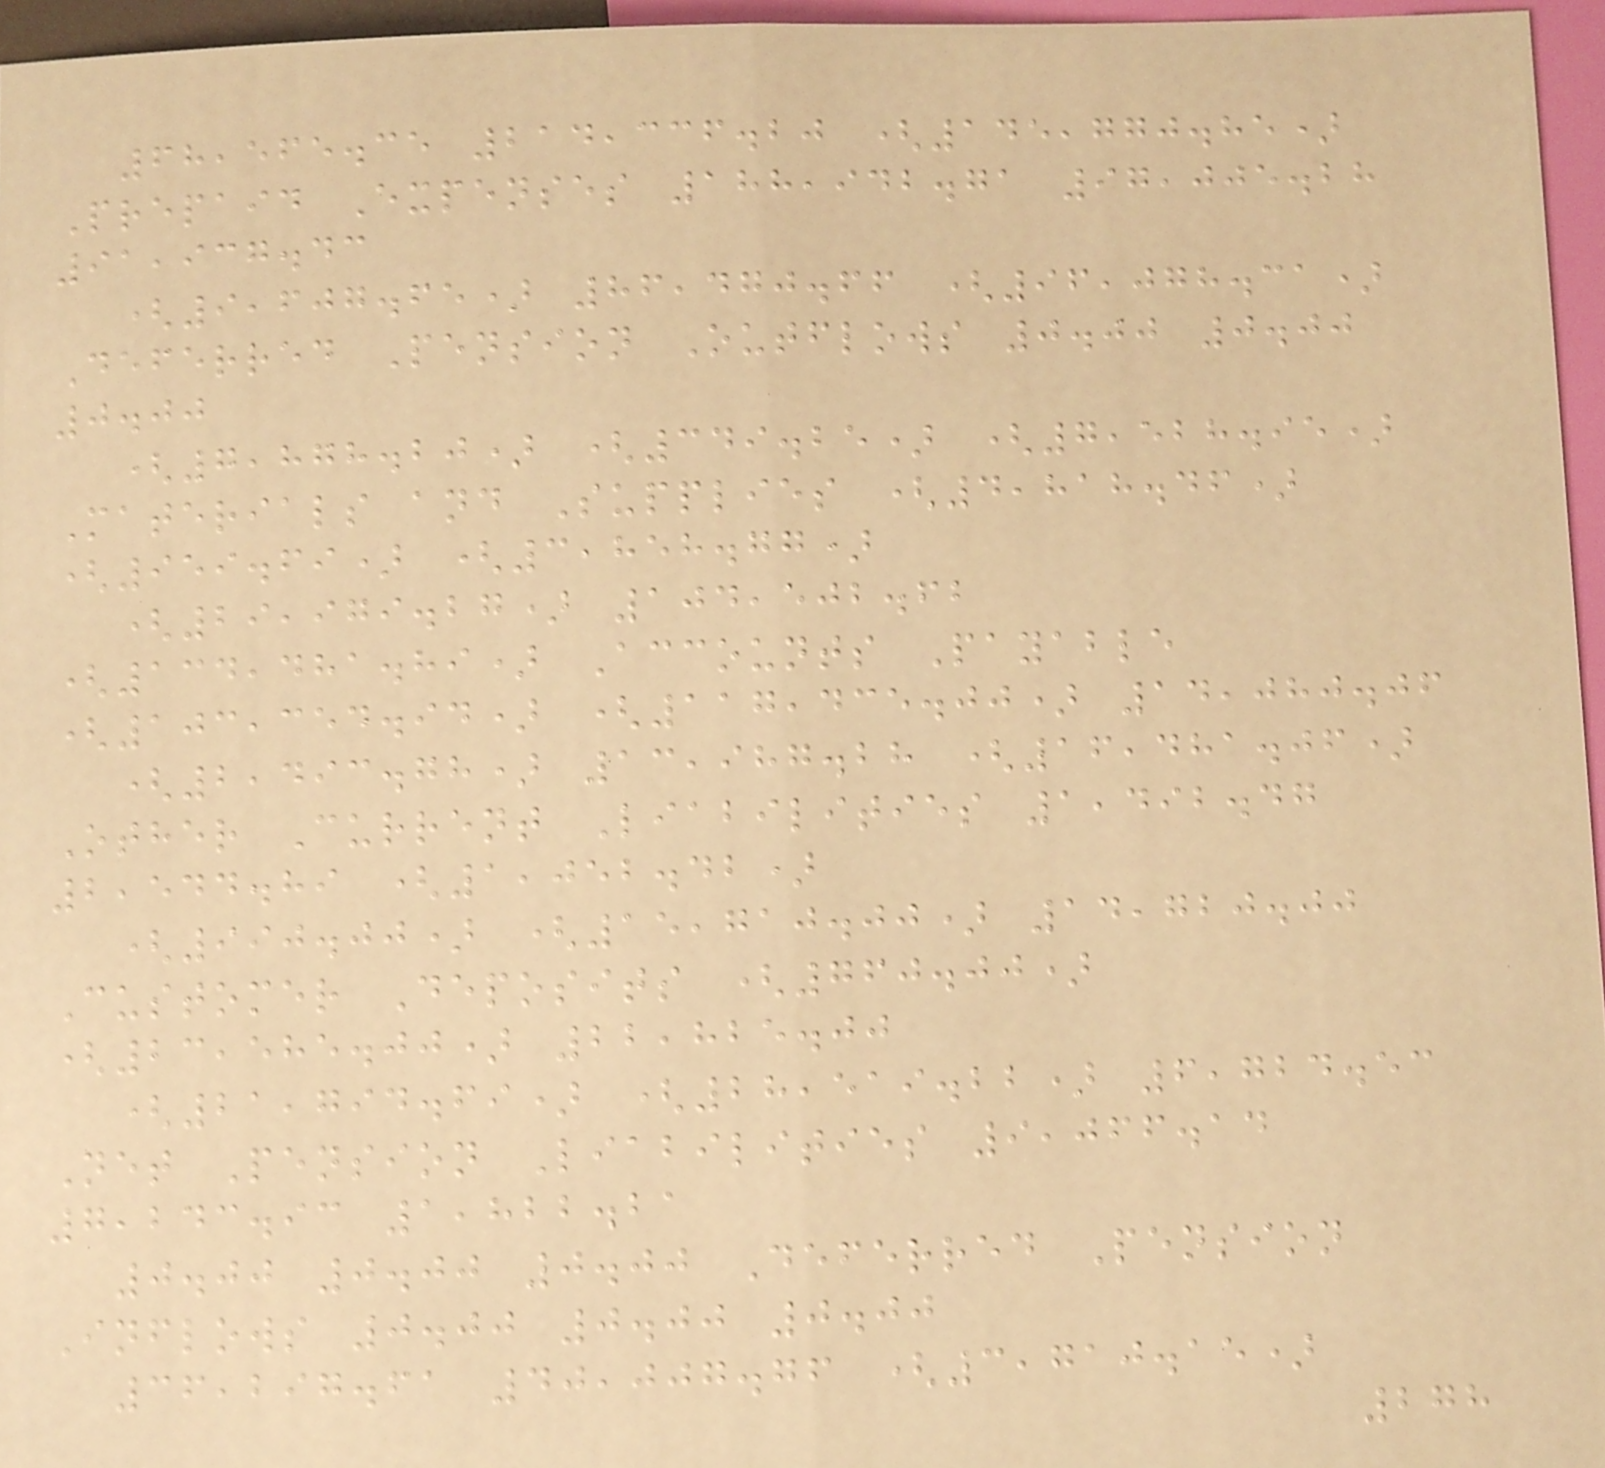68,565.35 214,336.20 (145,770.85)
Prepaid Expenses 188,942.71 97,005.28
91,937.43
(9,607.65) 86,470.66 (96,078.31)
Deferred Pension Outflows 0.00 0.00
0.00
(7,878.20) (349.25) (7,528.95)
Materials and Supplies (4,818.46)
(959.69) (3,858.77)
(29,979.27) 104,502.62
(134,481.89) Accounts Payable
(103,354.94) (117,435.00) 14,080.06
(2,493.78) 13,987.28 (16,481.06)
Other Current Liabilities 1,492.47
2,544.89 (1,052.42)
(990.00) (15,710.00) 14,720.00
Customer Deposits (760.00)
(23,585.00) 22,825.00
(21,794.69) (28,519.22) 6,724.53
Net Pension Liabilities 9,066.14
7,243.93 1,822.21
0.00 0.00 0.00 Deferred Pension
Inflows 0.00 0.00 0.00
36,297.61 40,007.76 (3,710.15)
278
